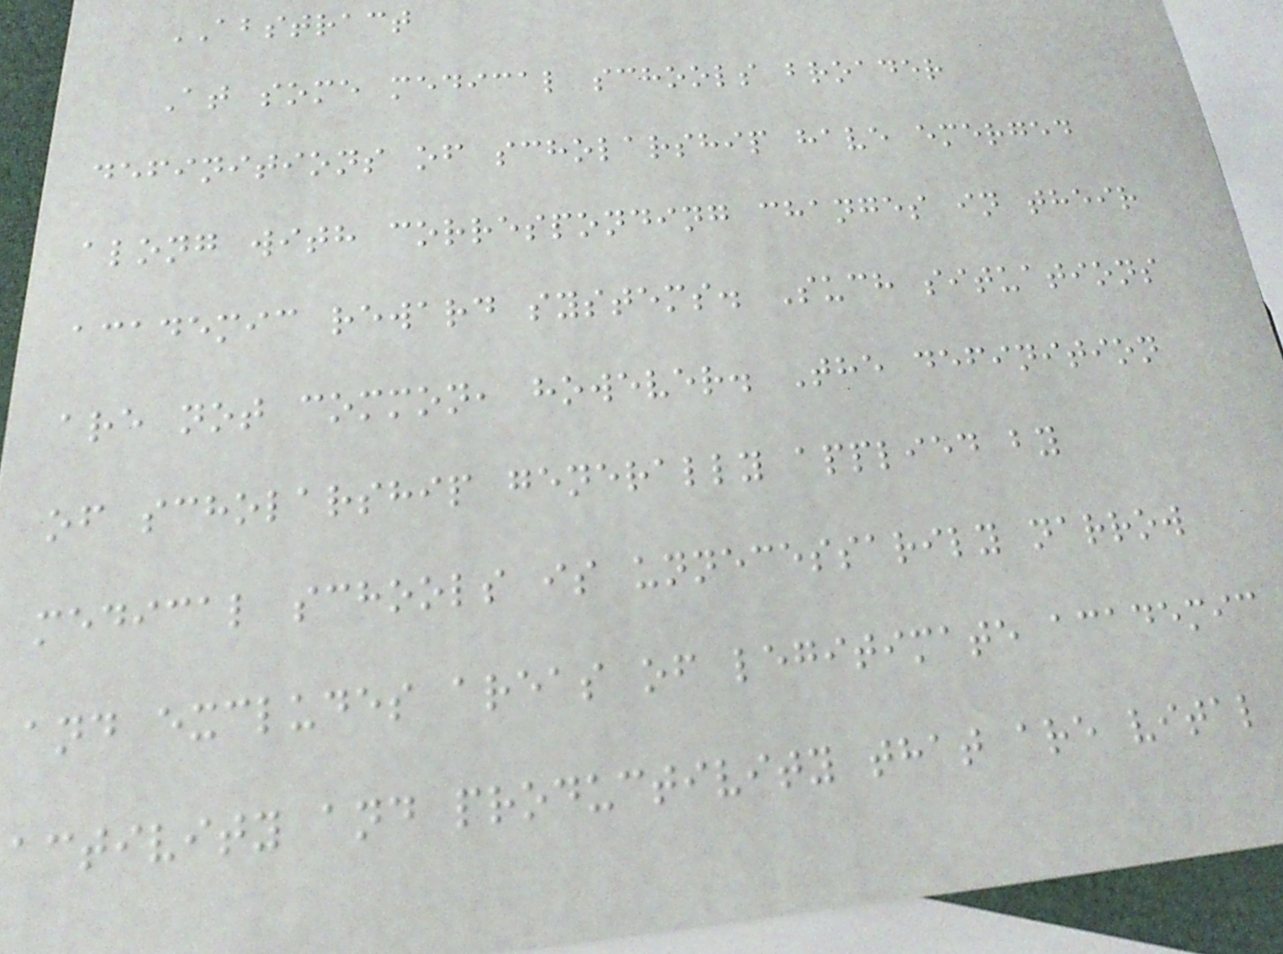ABSTRACT
At some medical schools broader
definitions of scholarship have emerged
along with corresponding changes in their
academic reward systems. Such situations
are not common, however. The definition
of scholarship generally applied by
medical schools is unnecessarily narrow
and excludes areas of legitimate academic
activity and productivity that are vital
